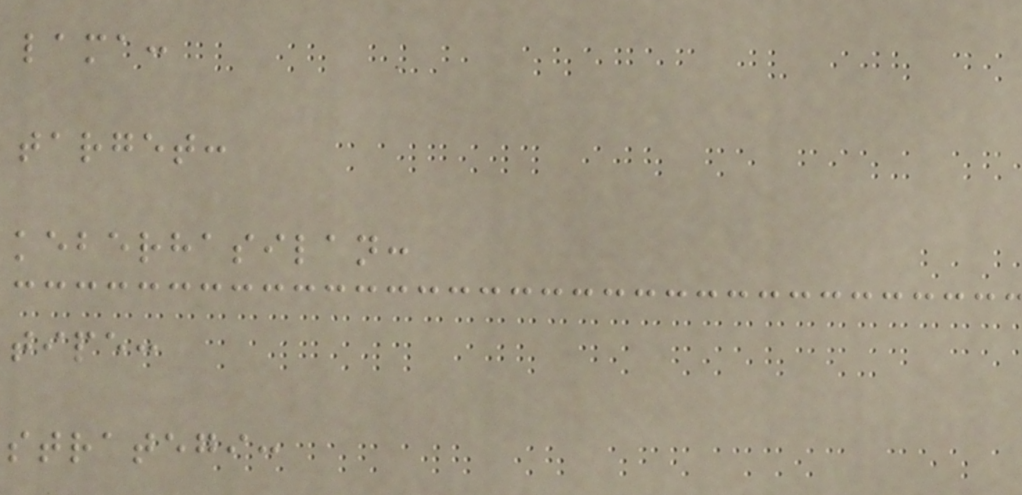lama:
target:
keberhasilan:
tipe:
strategi:
